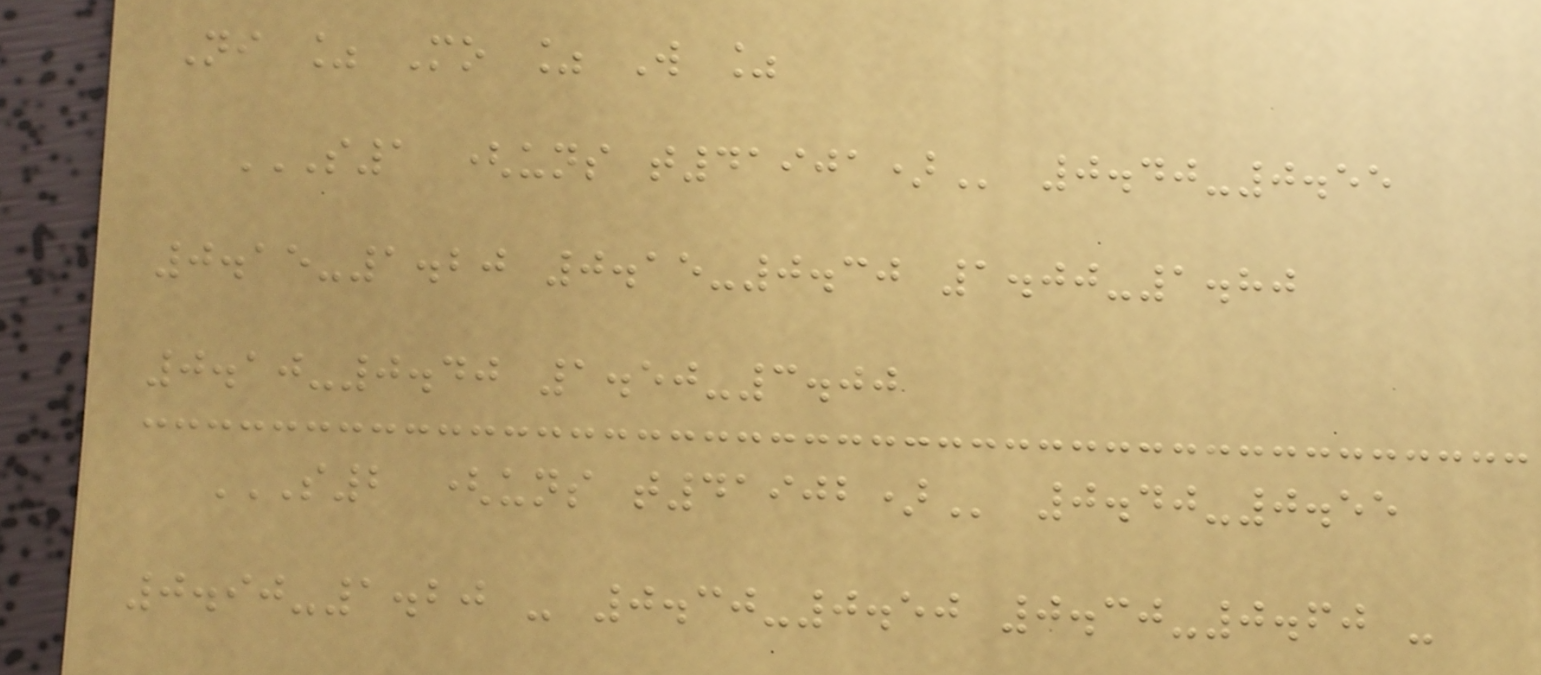Ni % Mo % W %
S1 (UNS T41901) 0.40-0.55
0.15-1.20 0.15-0.30 1.00-1.80
0.10-0.40 1.50-3.00
S2 (UNS T41902) 0.40-0.55
0.90-1.20 - 0.30-0.50 0.30-0.60 -
